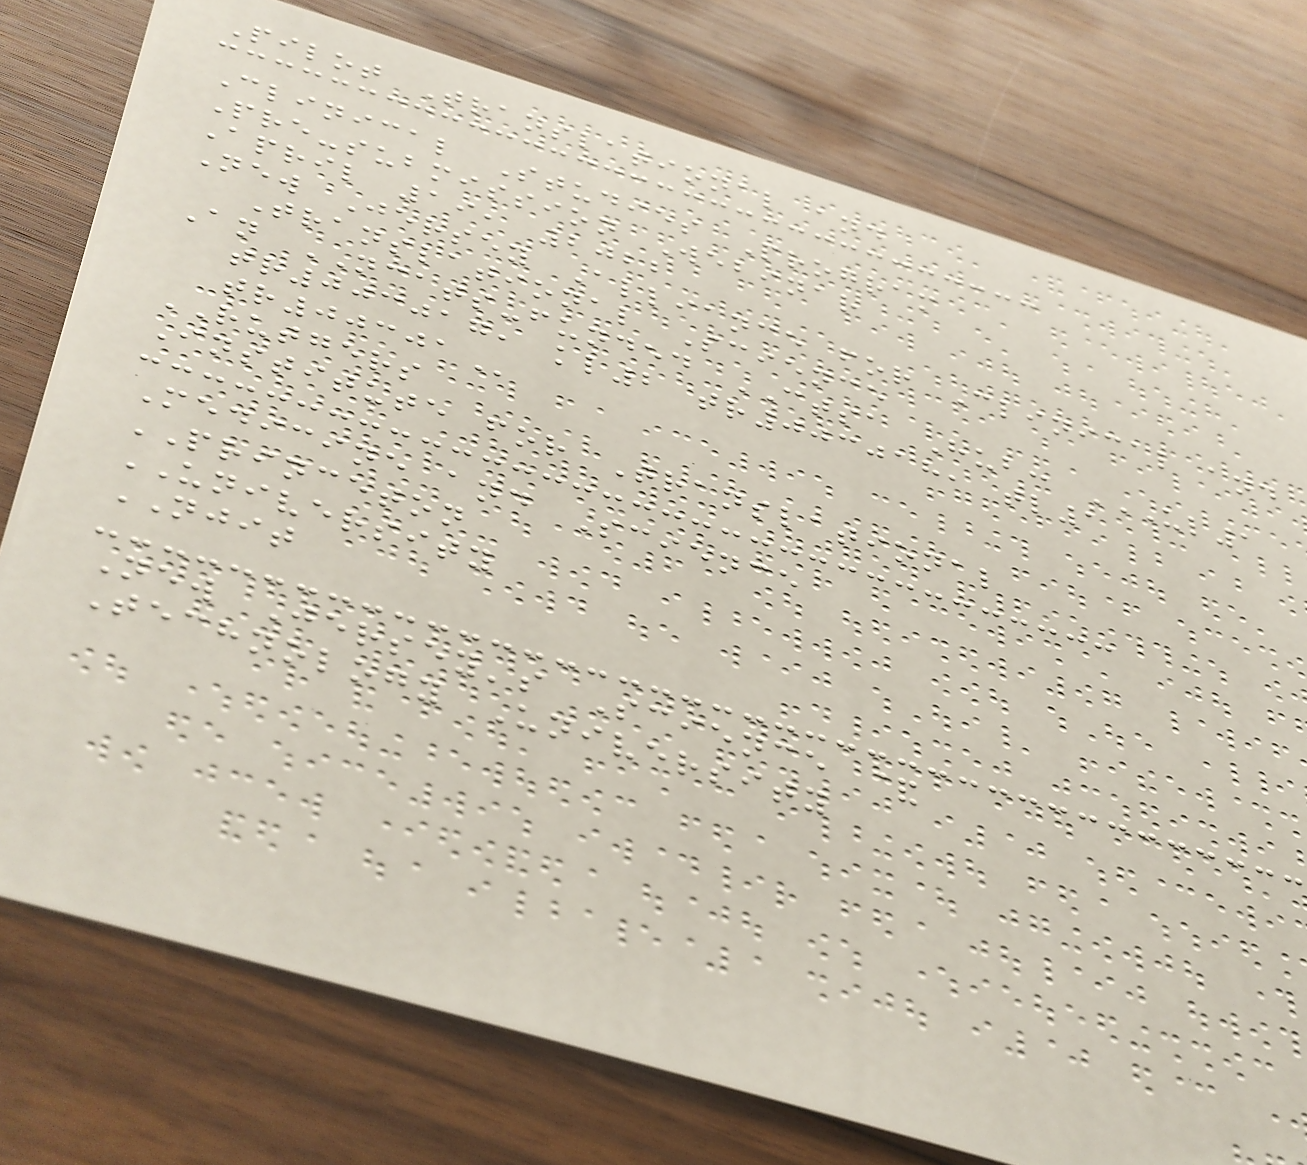Pilot Translational and
Clinical Studies Program
Pre-submission Webinar
April 19, 2022
New Jersey Alliance for Clinical and
Translational Science
An NCATS-funded CTSA Hub: UL1
TR003017, KL2 TR003018, TL1
TR00301
RUTGERS
Institute for Translational
Medicine and Science
PRINCETON
UNIVERSITY
NJIT
New Jersey's Science &
Technology University
